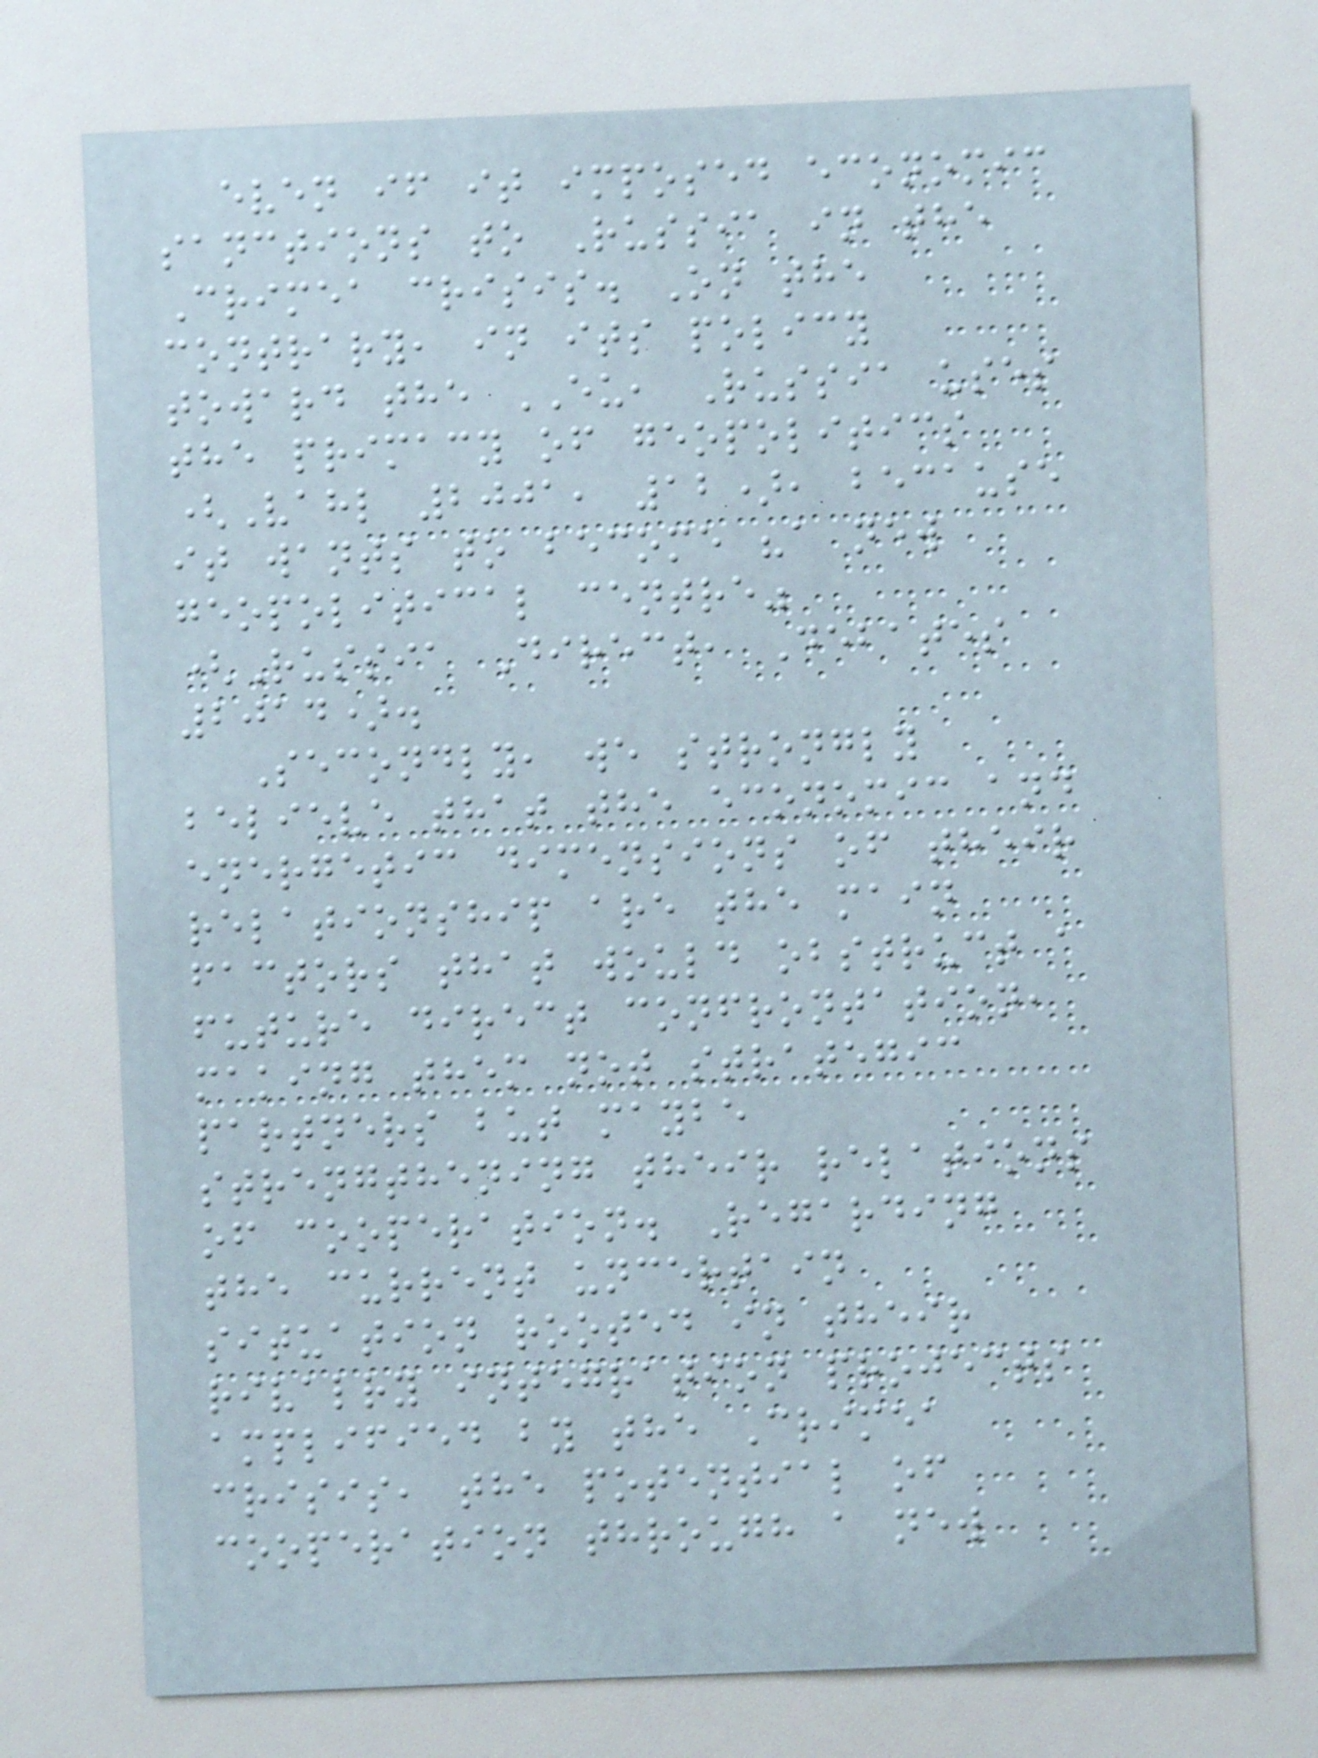even if it imposed economic
sanctions to Russia in the
Crimea crisis. On the
contrary, in its policy
toward the EU, Russia uses
the primacy of geopolitics
(Vahl 2001, 12), because
it wants to become "a new
geopolitical centre"
(Russia Direct, Debates
2014).
Secondly, we strongly
believe that the economic and
energetic dimensions of their
relationship are the main
factors that would obstruct a
future direct confrontation,
making them not strategic
partners but maybe
strengthening their relations
of cooperation. Regarding
the current uncertain
situation rooted in their
rivalry integration projects
amplified by the Crimea
crisis, the potential of
cooperation through a new
